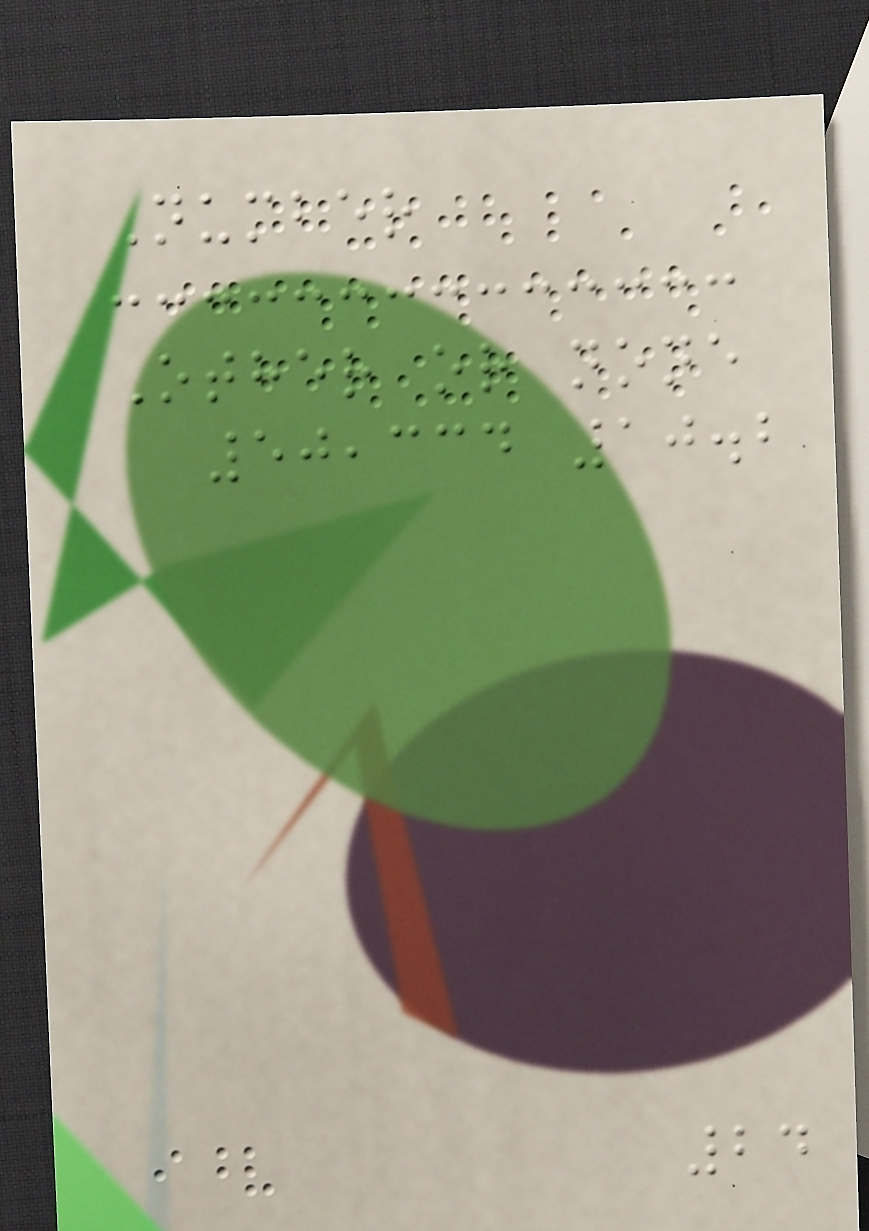Number
Other or none
50,334 10.2
24
